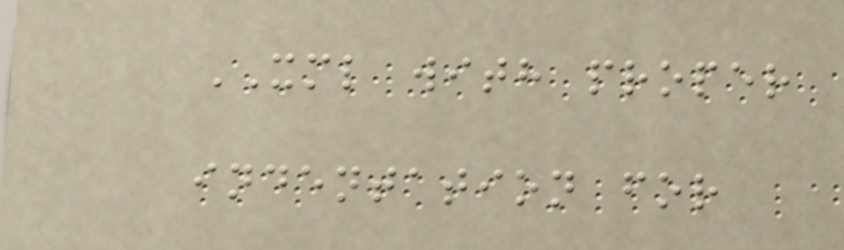XML with proper
indentation for
